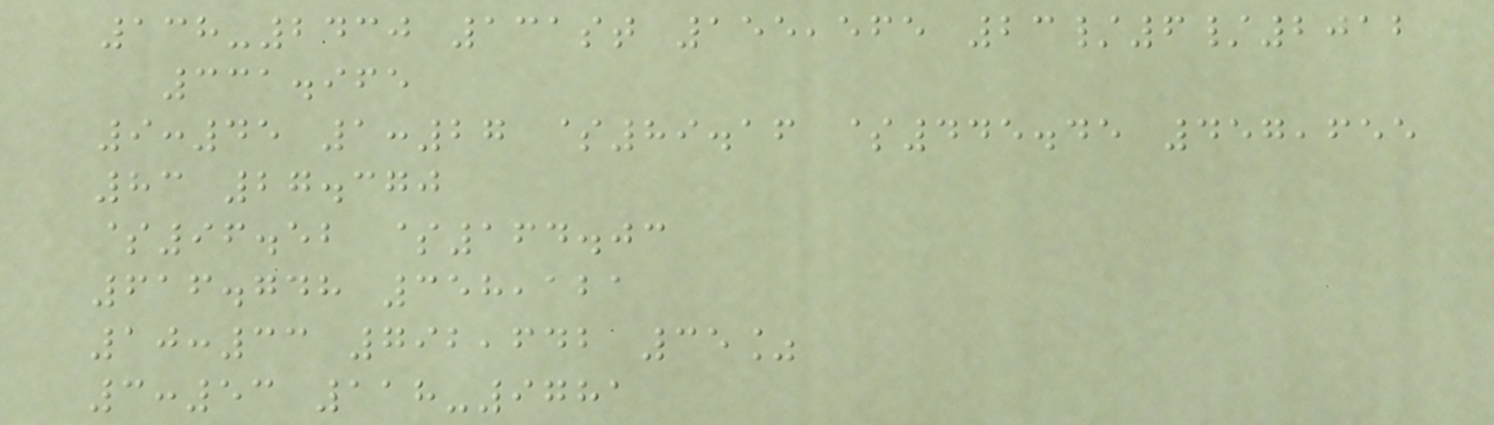138-2430 131st 155,565 23/6/2012
331.965
9:45 1:27 $89.16 $445.45 457,655
83 27.370
$96.52 $164.03
616.748 358,121
10:33 792,642 35%
3:53 118-9781
